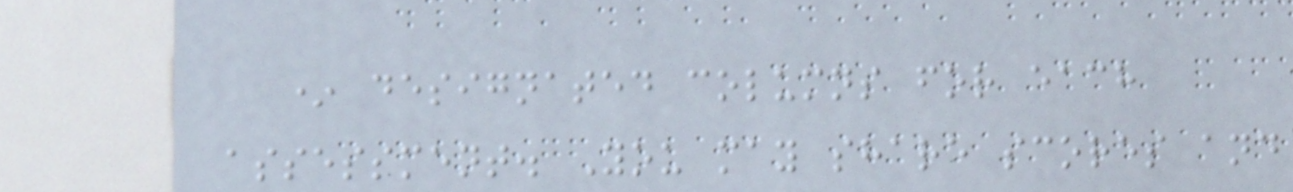* designated columns for each
assessment. You may share scores and
